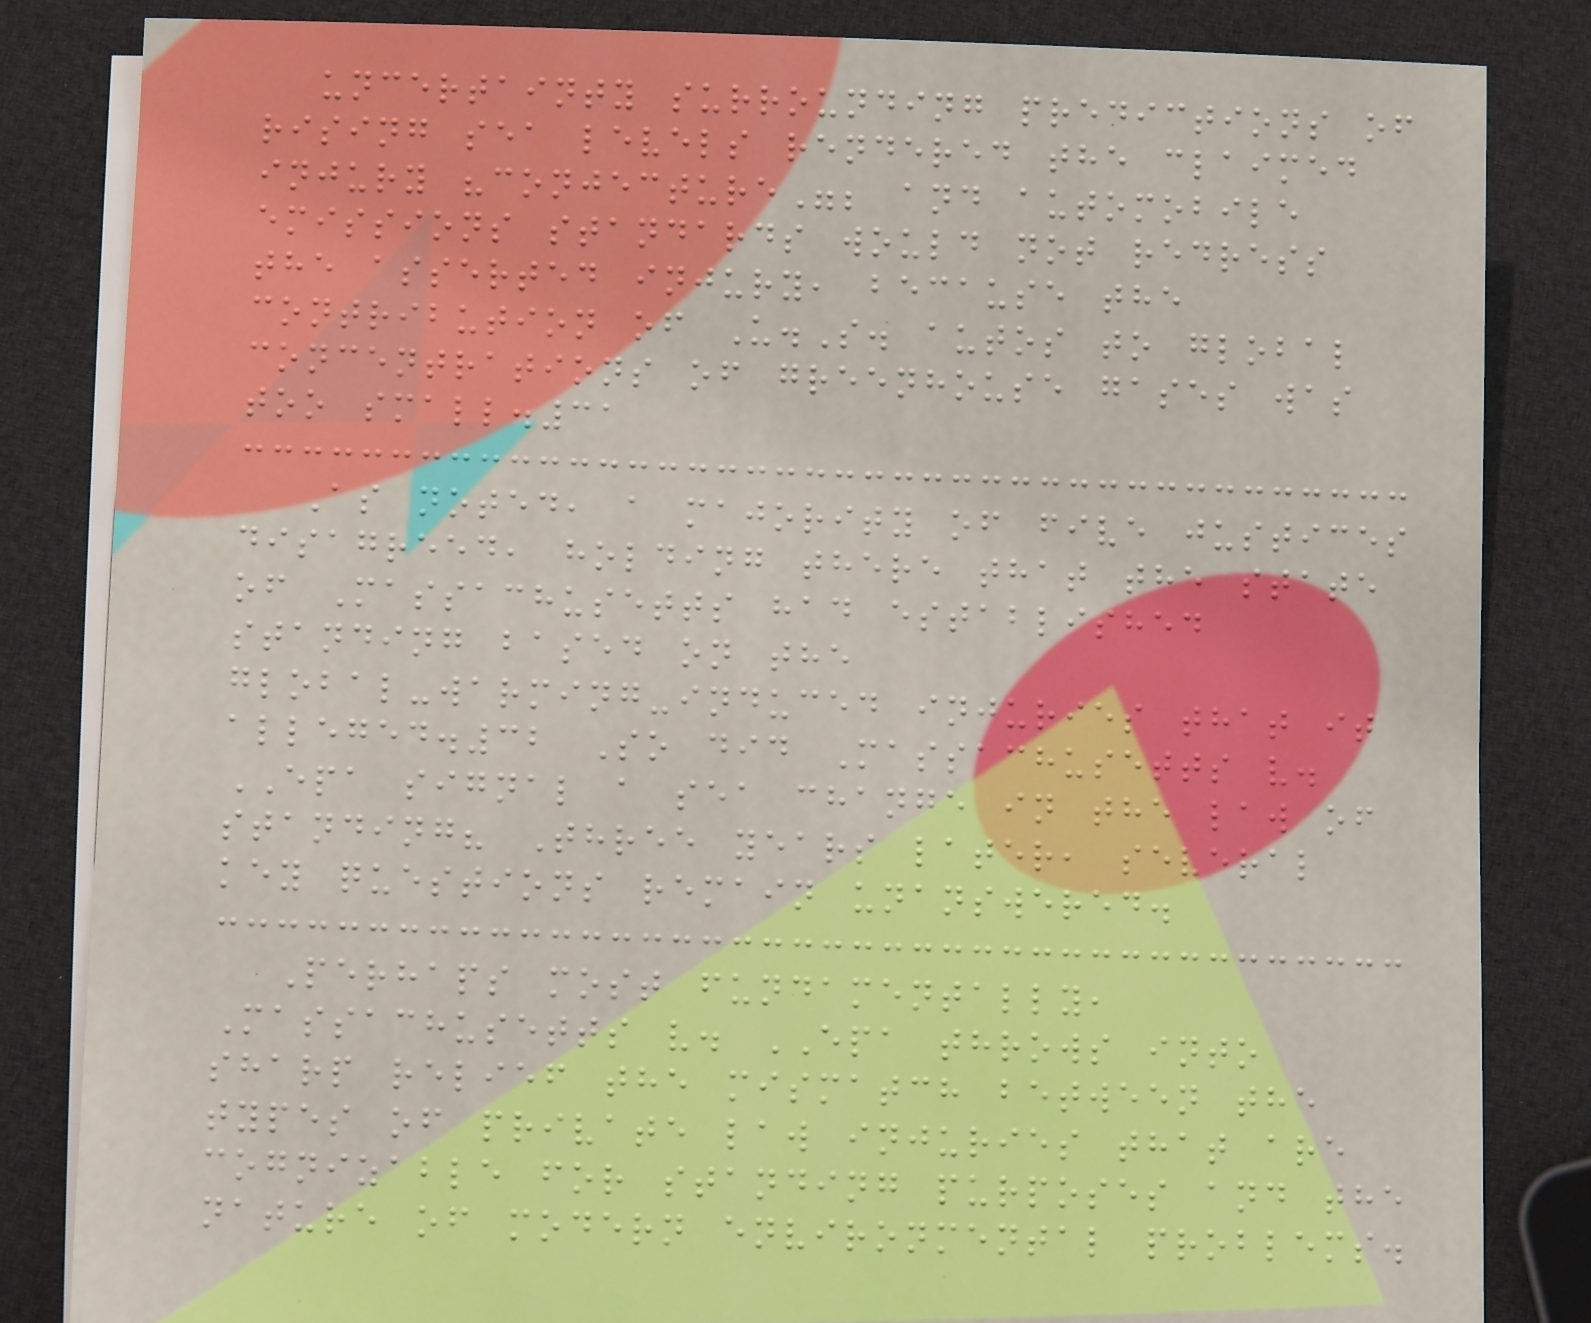uncertainty surrounding predictions of
rising sea levels rendered the claimed
injury "conjecture"; and automobile
emissions standards would not redress
the asserted injury, because the
contribution of U.S. autos to global
concentrations of greenhouse gases was
too small.31
As noted, a majority of five justices
disagreed, holding there that the state
of Massachusetts had established
standing based on the
global-warming-induced injuries that it
alleged.32 So did Massachusetts v.
EPA signal a sea change in the law of
standing? Three years later, several
key questions remain unanswered.
Perhaps most fundamentally,
Massachusetts v. EPA throws into
sharp relief the mismatch between the
types of private law injuries that are
cognizable for standing purposes and the
nature of modern environmental problems.
